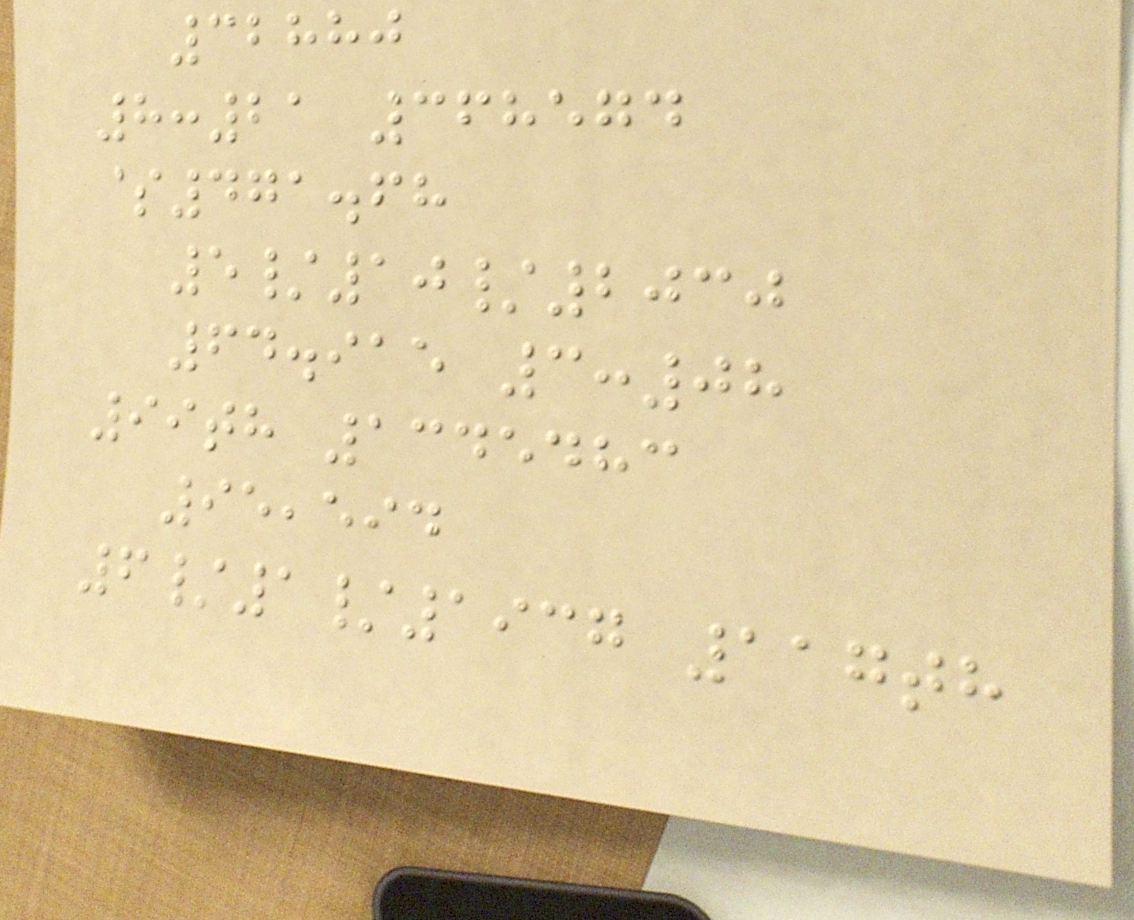32880
8:21 368574
$471.68
5/10/2030
64.915 3:08
99th 1345483
95,594
6/1/1937 117th
